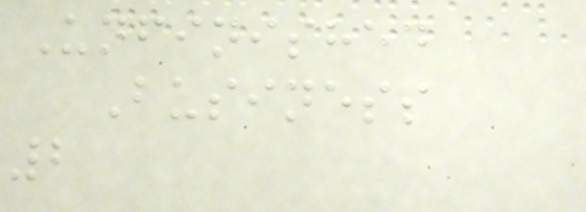Unfinished
Business
2
